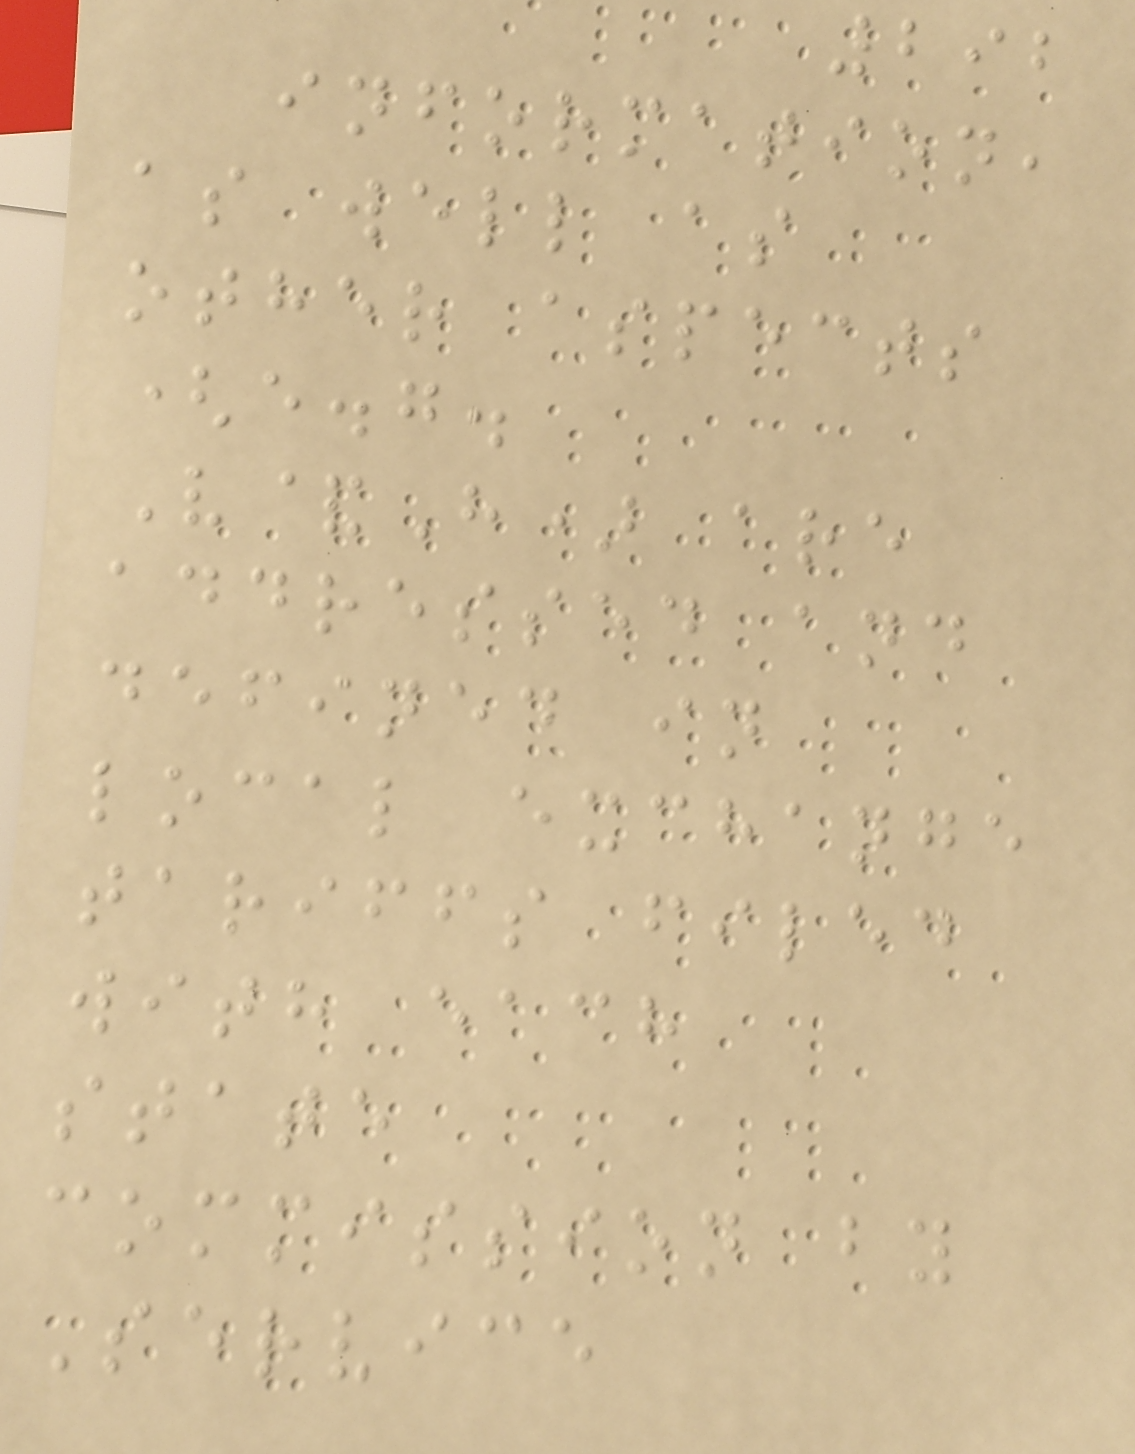292
information,
as well as
other aspects
(e.g.
V&H) are
addressed and
defined in
local exchange
tariffs filed
with each
state
commission by
Service
